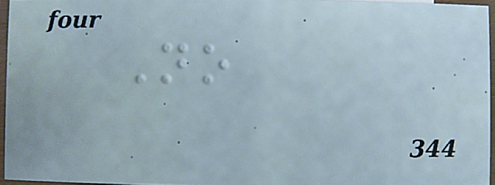No
